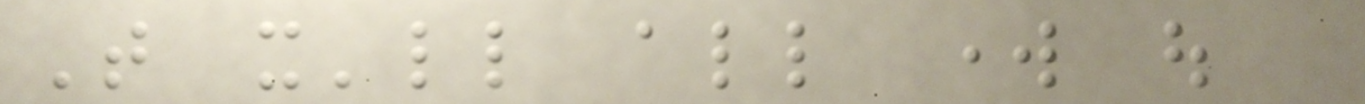That it'll all work out
